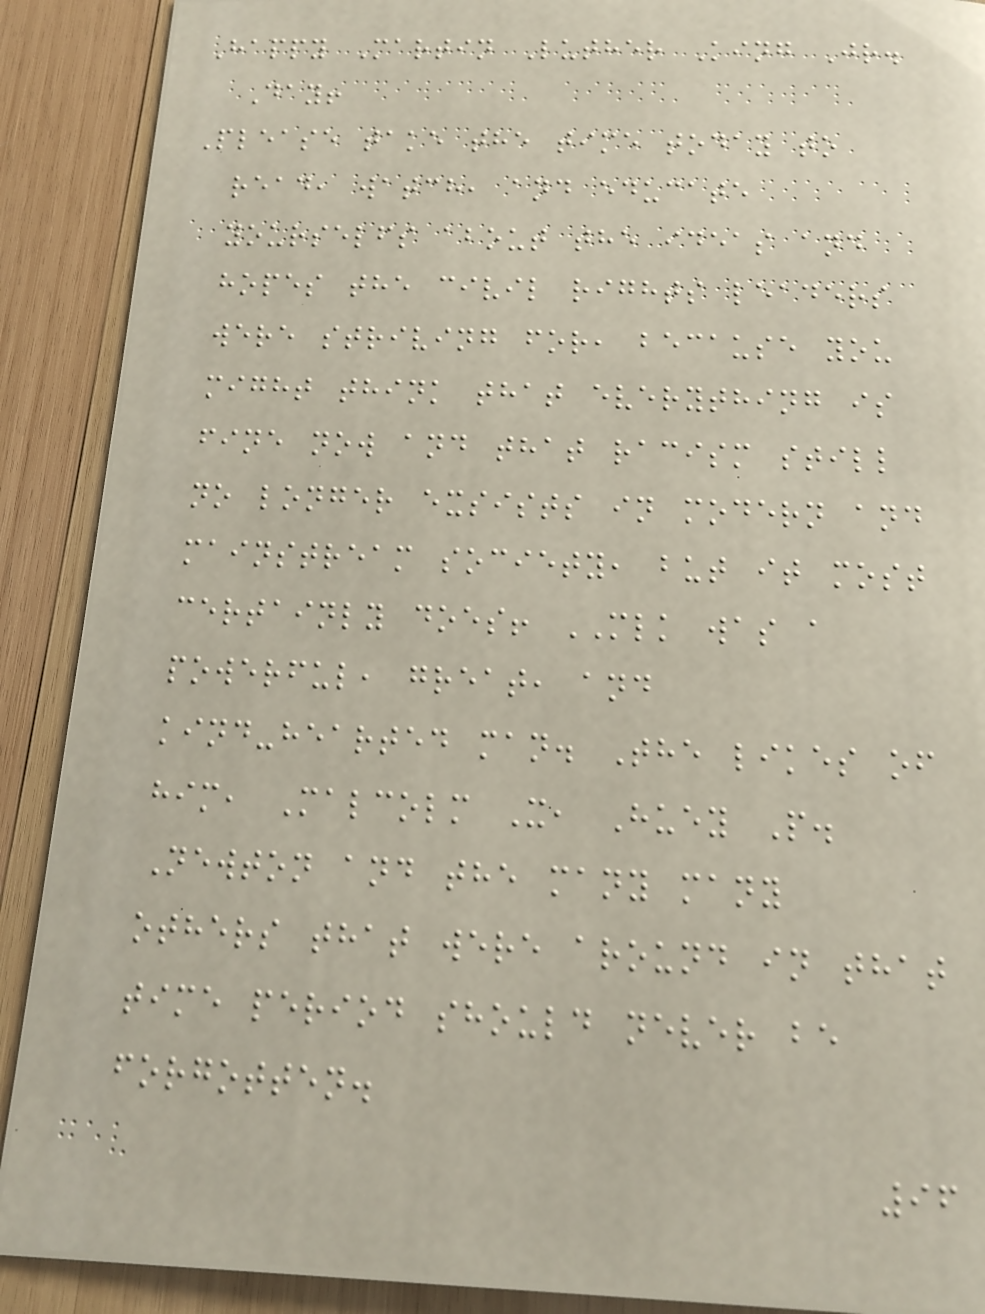Happy Martin Luther King Jr.
Day!
Please take the time today to
read, watch, and educate
yourselfs about the ideas and
hopes the civil rights leaders
were striving for, because you
might think that everything is
fine now and that racism still
no longer exsists in modern and
mainstream society, but it most
certainly does! MLK was a
powerful, great, and
kind-hearted man. The likes of
him, Malcolm X, Huey P.
Newton and the many many
others that were around in that
time period should never be
forgotten.
96
